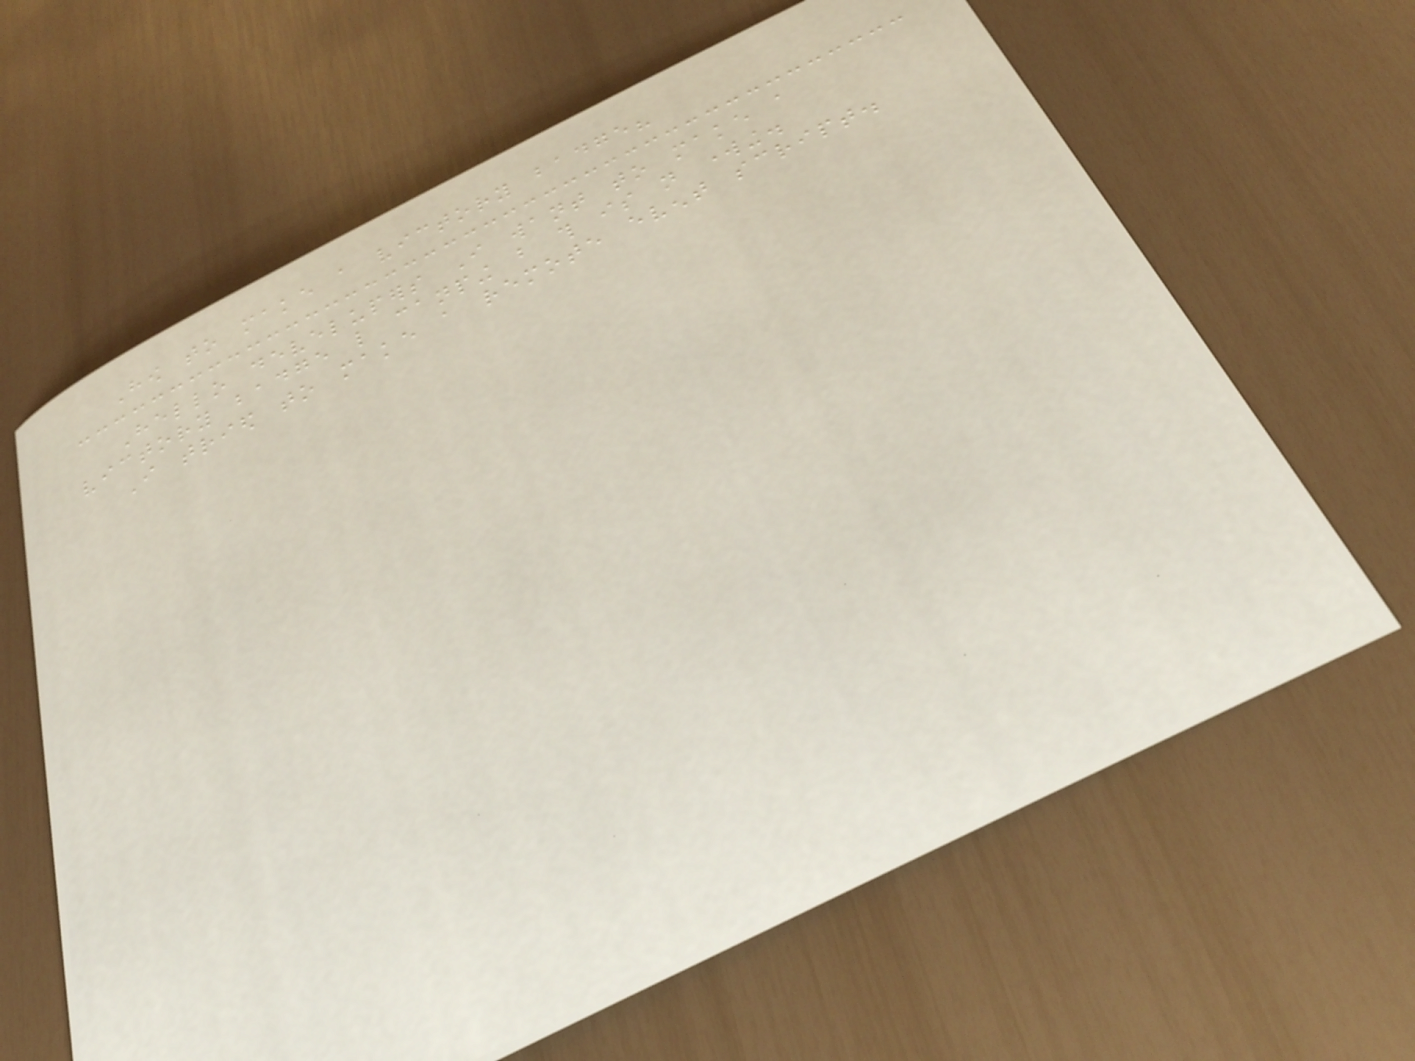How to make a victory badge?
Hello develupers I want to make a
victory badge like canping but this is not working.
I tried to make a remote event script.
